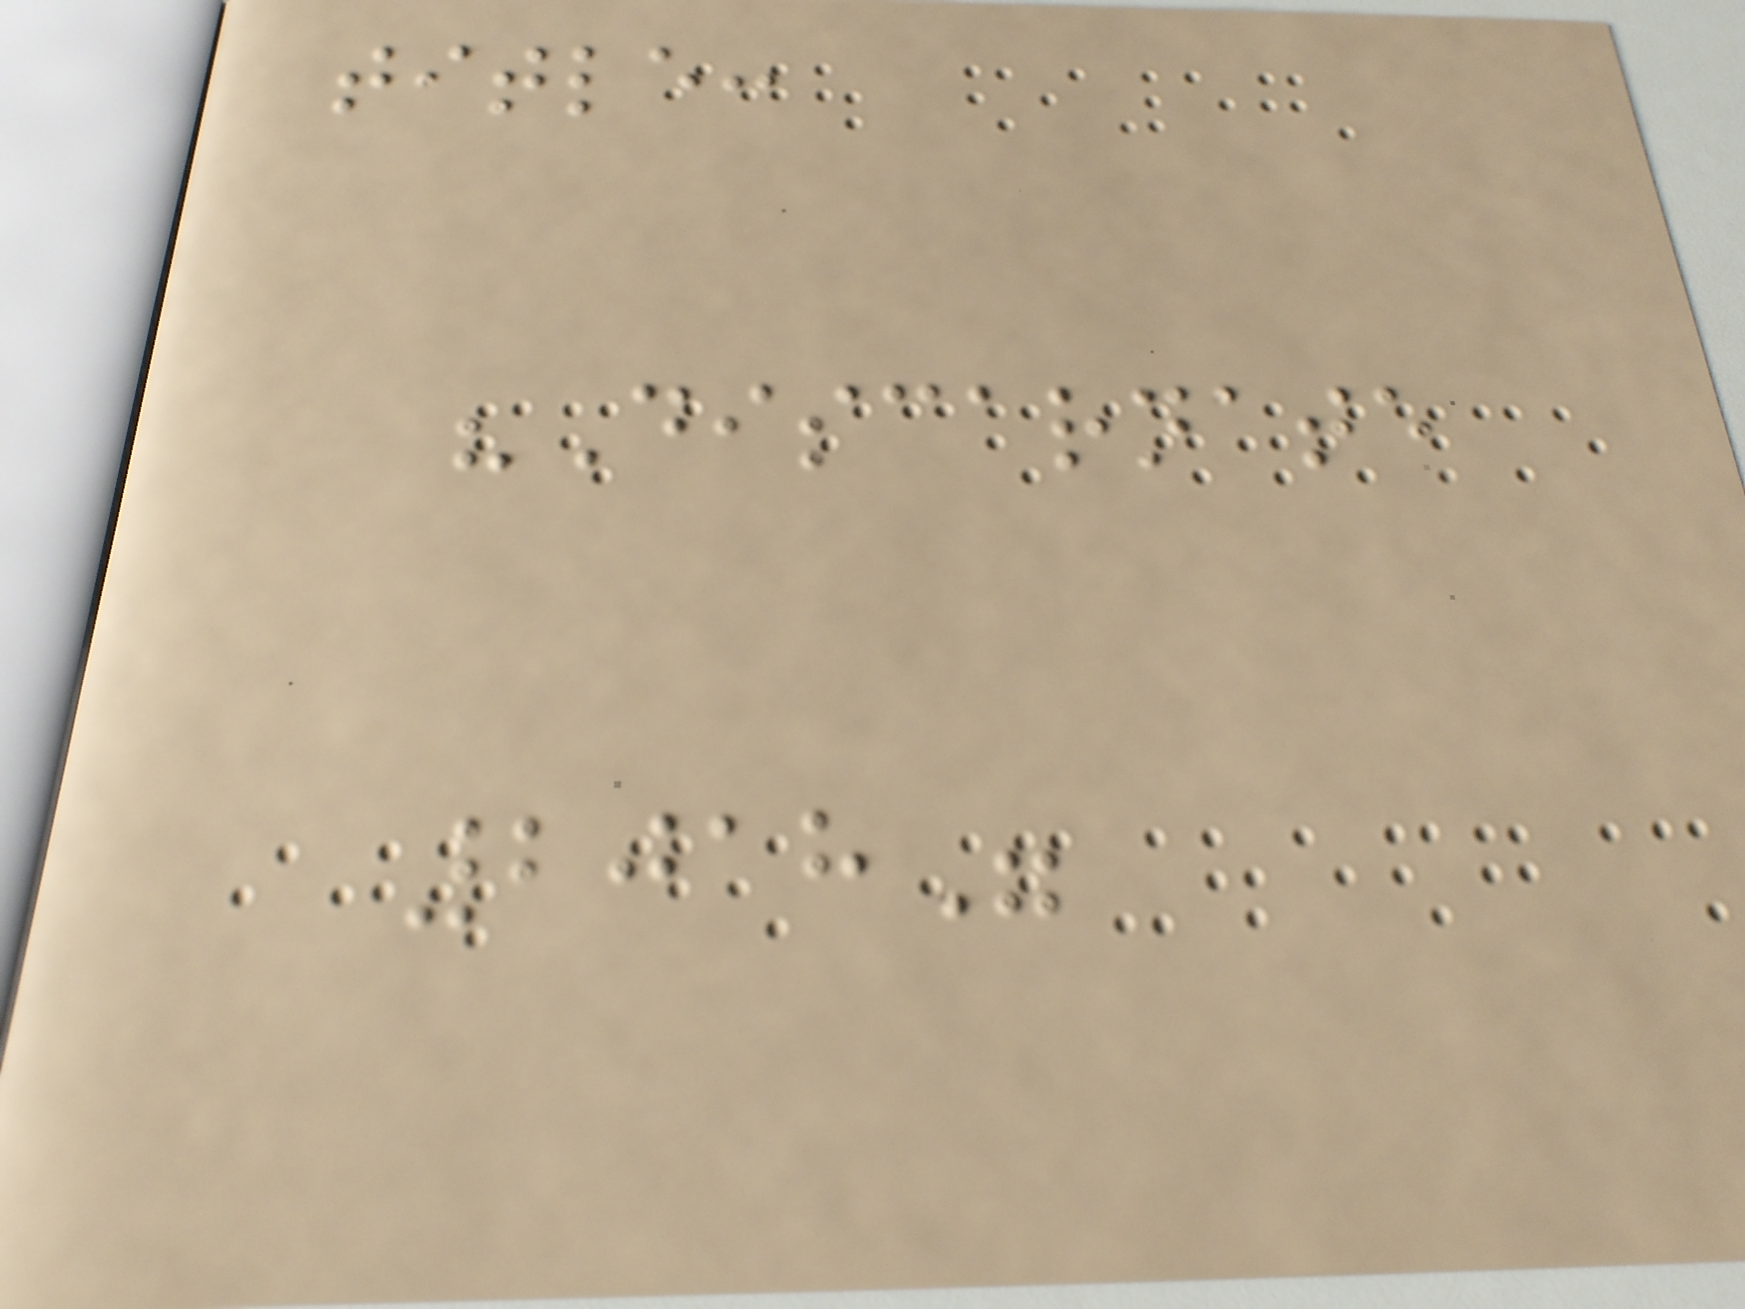title:
"Discarnate
2018"
